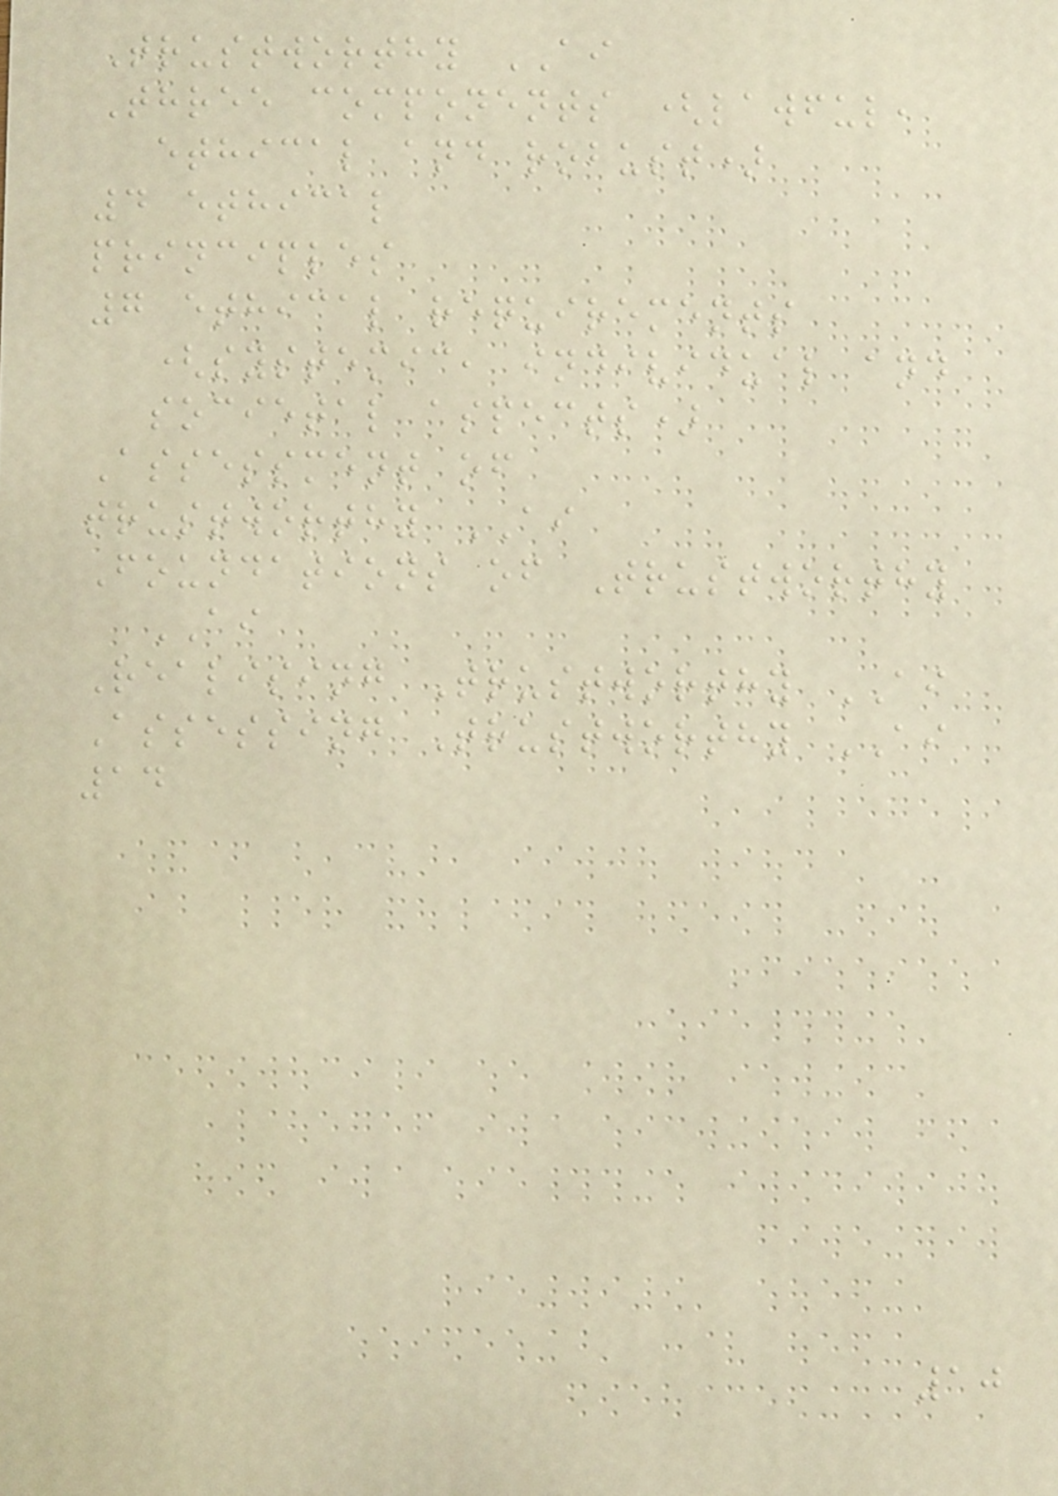Trustworthy AI
Three components (lawful,
ethical and robust)
4 ethical
principles
7 ethical requirements
(systemic, individual and
societal aspects)
Assessment of
trustworthy AI
Foundations of Trustworthy
AI
Realising Trustworthy AI
Assessing Trustworthy AI
14
10
